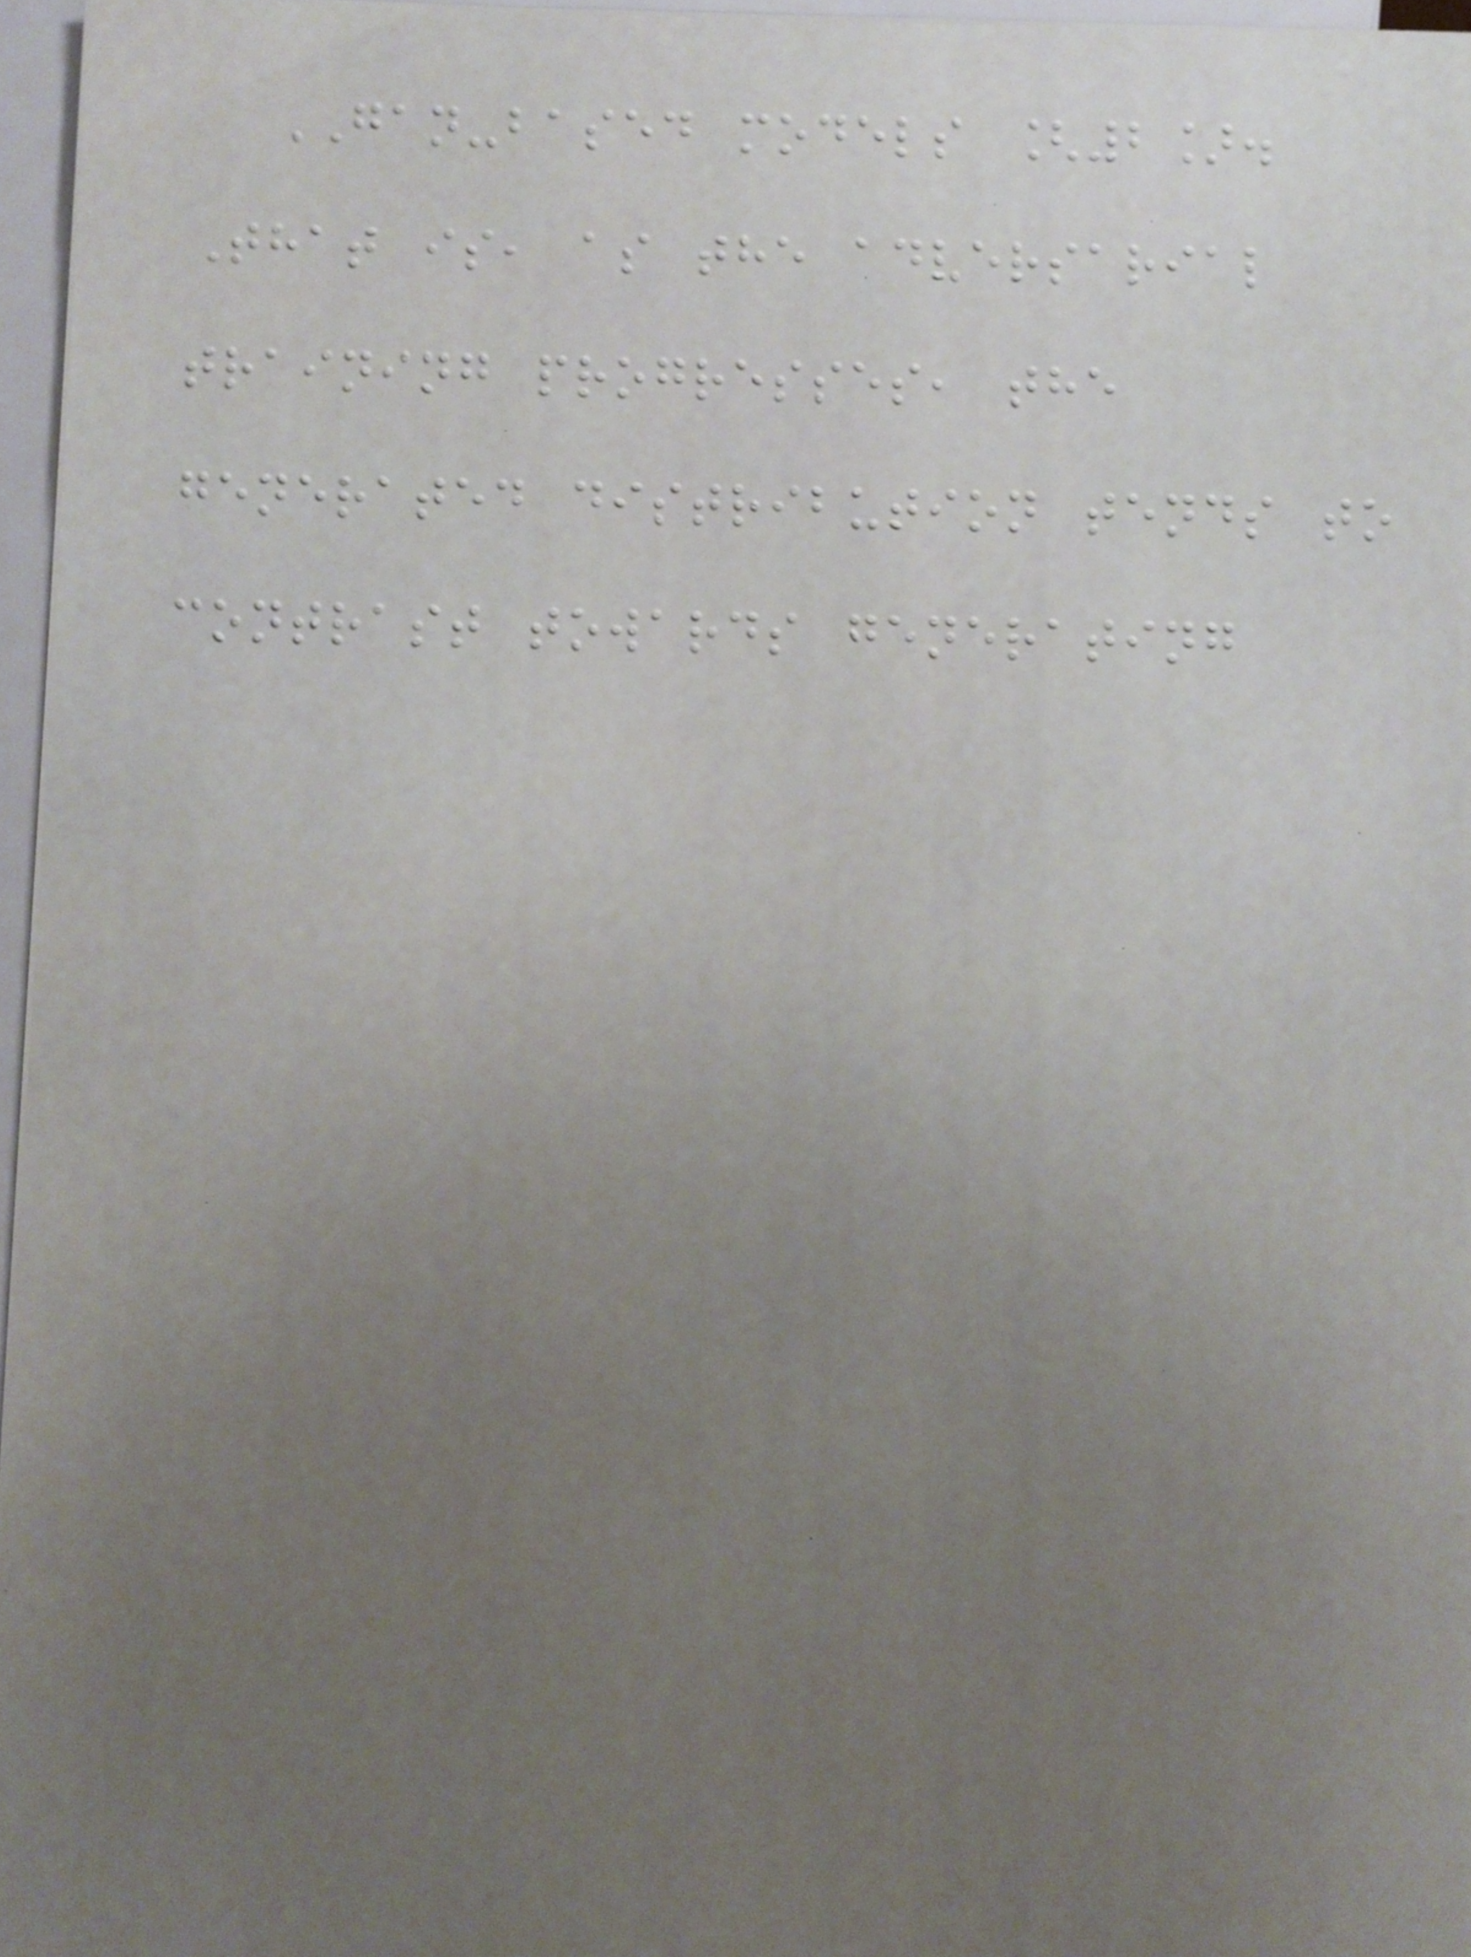GAN-based models [2].
That is, as the adversarial
training progresses, the
generated distribution tends to
contrast towards generating
